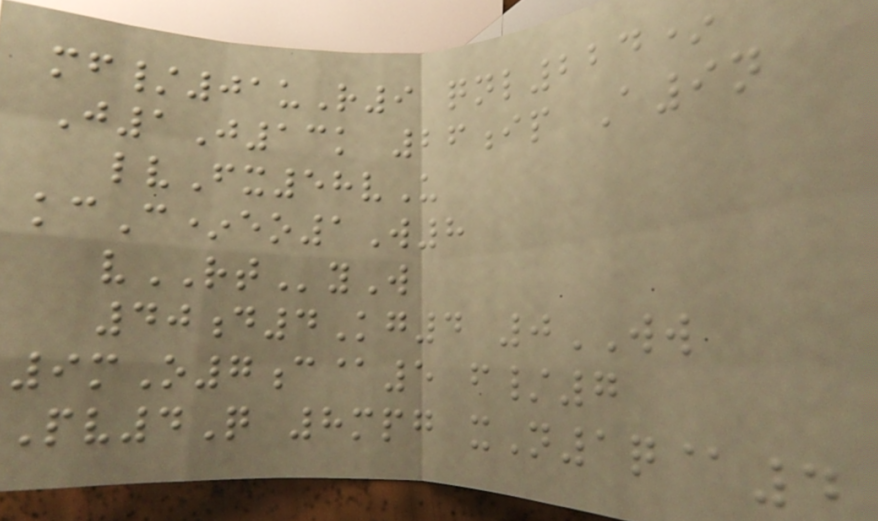mf/01uR9 qnl224*
J1J13k 26ip A9n
lvFx58vU
kcC*eo1W8
vRTyW
40d4Kg4 0WW
9mO7c@5 f/7
Pv4Q 8mpg xN1q@4
